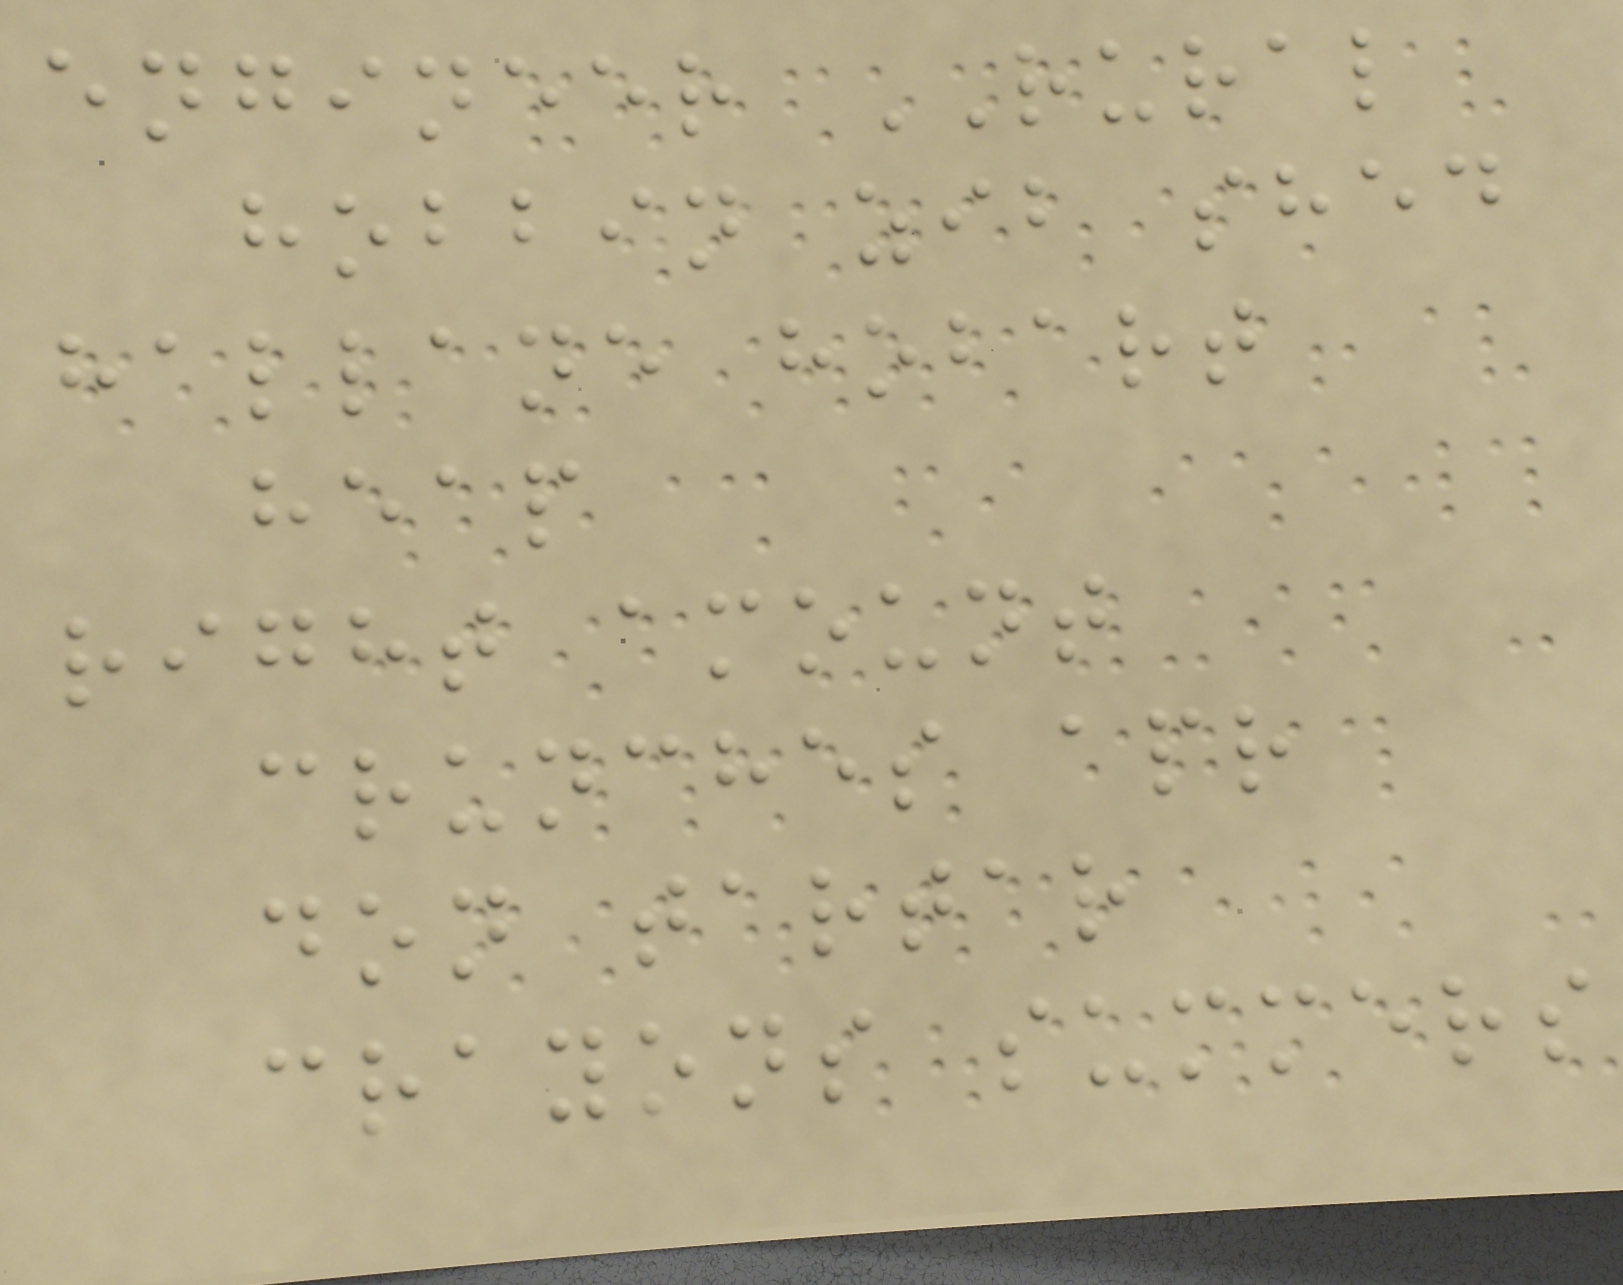engineer RURAL
hobbin zib shed
hallane hobart
heap
right amount
crunches apr
don tartar
crayons summers
